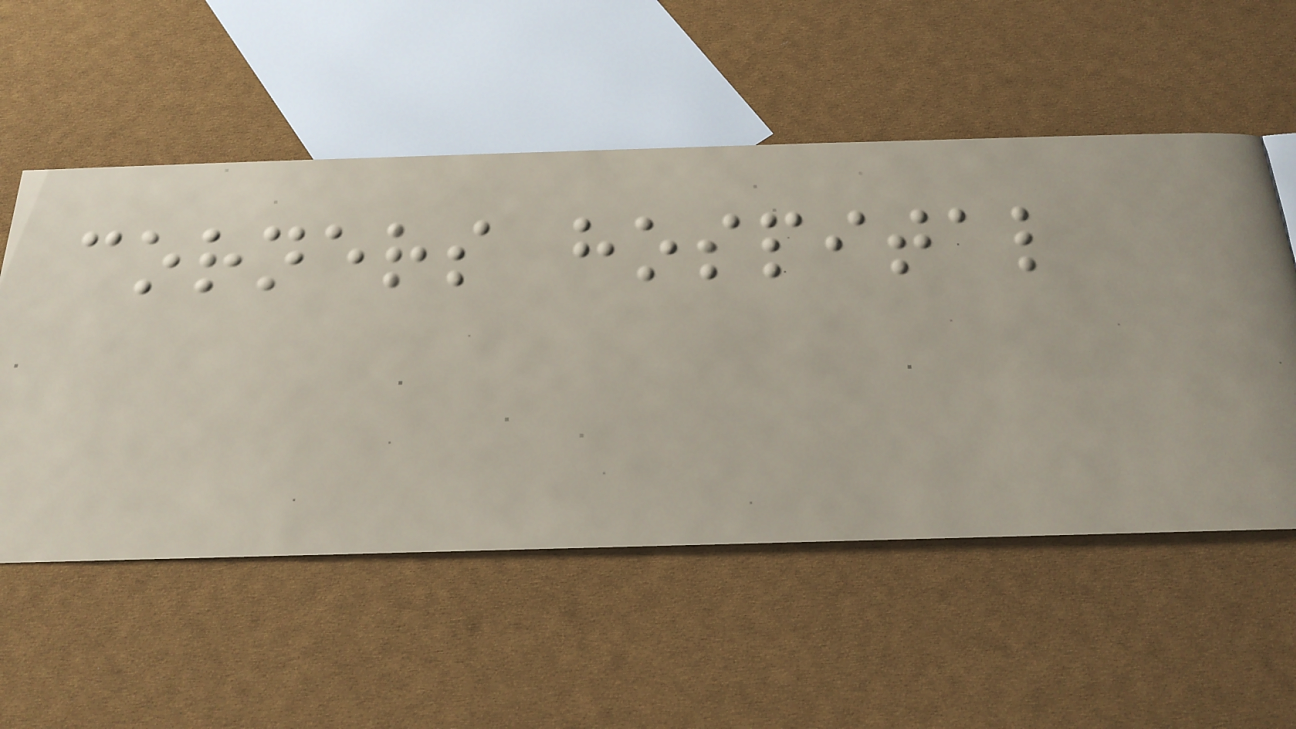corners hospital
